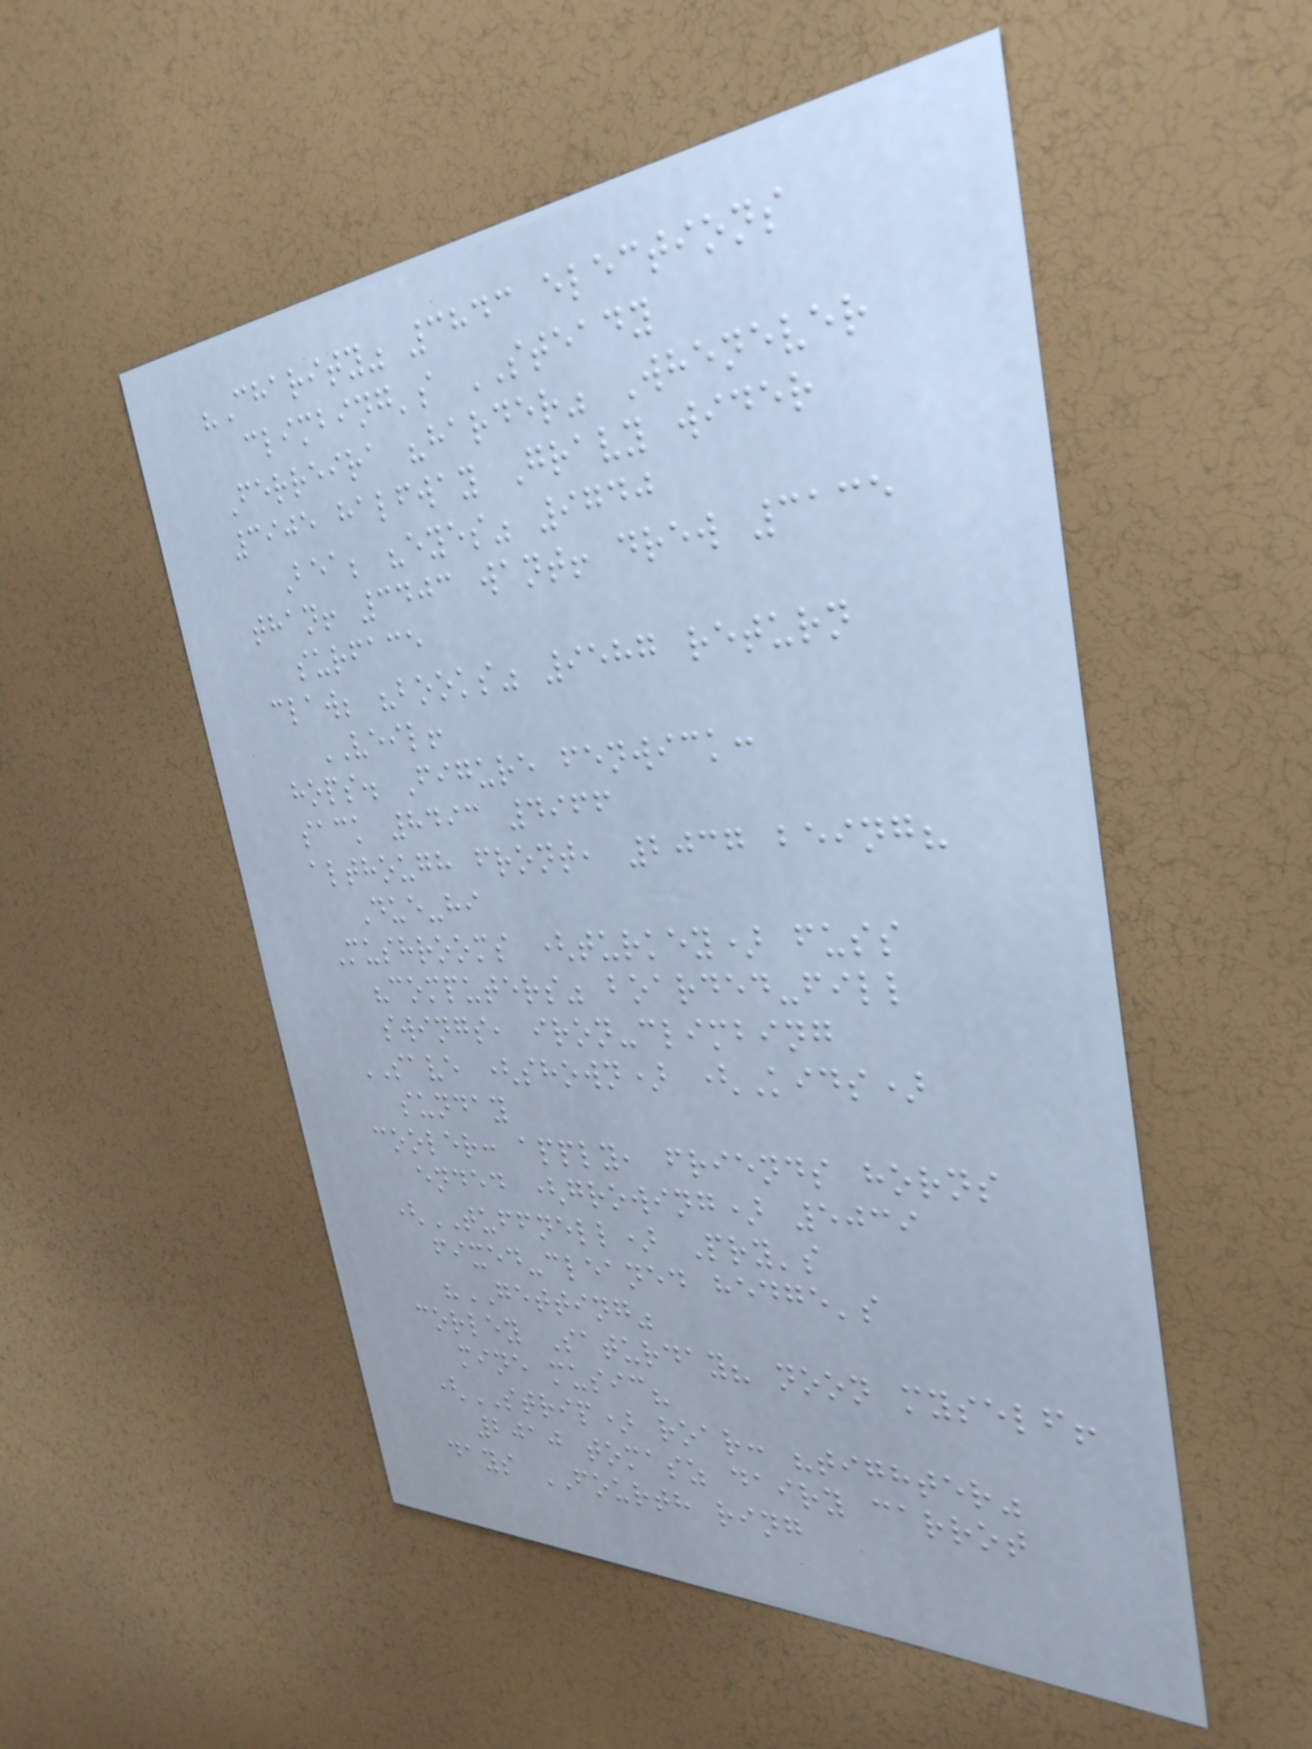"Charity" 3843 elections
climbing's STEADY
Ferreira "harder" Whenever
3905 halfway Gravy wider
Bea; "eyes" 9740
than! 3403 want! drew 3135
surface
claw; "books" 9587 return
VEIL!
hops. Figure fenwick:
sack 8493 4966
although front, 2037 being?
Due-hi
Mushrooms (turkey) fuss
"computers" boarded-fill
swings, iron-climbing
SAVE (shown) (Kids)
sunday
cooler: apply, friends horns
ended (growing) 5039
(TUFFNELL) Pry's
fixed-cleaned hedge's
"GETTING"
corley Saturday? noon myself!
mine music?
(STRIP) roar: "tighter"
2010 tomasz dairy carrot
days FOURTH ring
